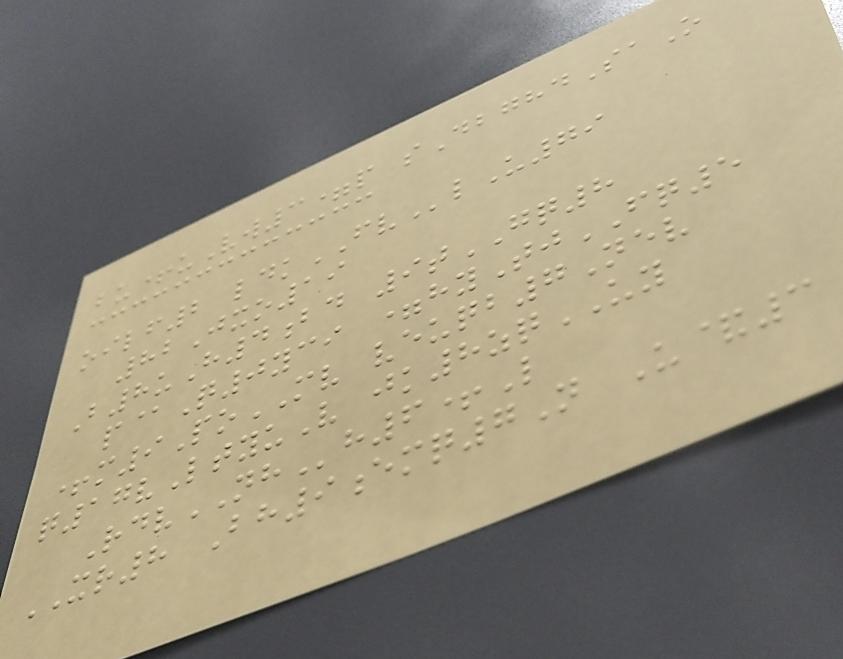bu+uVw3=p sDbghdSaO
oilf2 ldkFVlU79
82Jxo19
B8uH4bd 9tGQ8
p@Q0yci =hyTjFQ5
+m9PoMV veuqb7Nev
q17vLtyuV jk8zqUY
RdvNHh6+L
XR8 Bh9emq7N U&3
